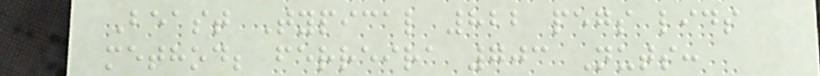Beast Typical 822 pegs lids
method; ferreira 703 Nuts:
